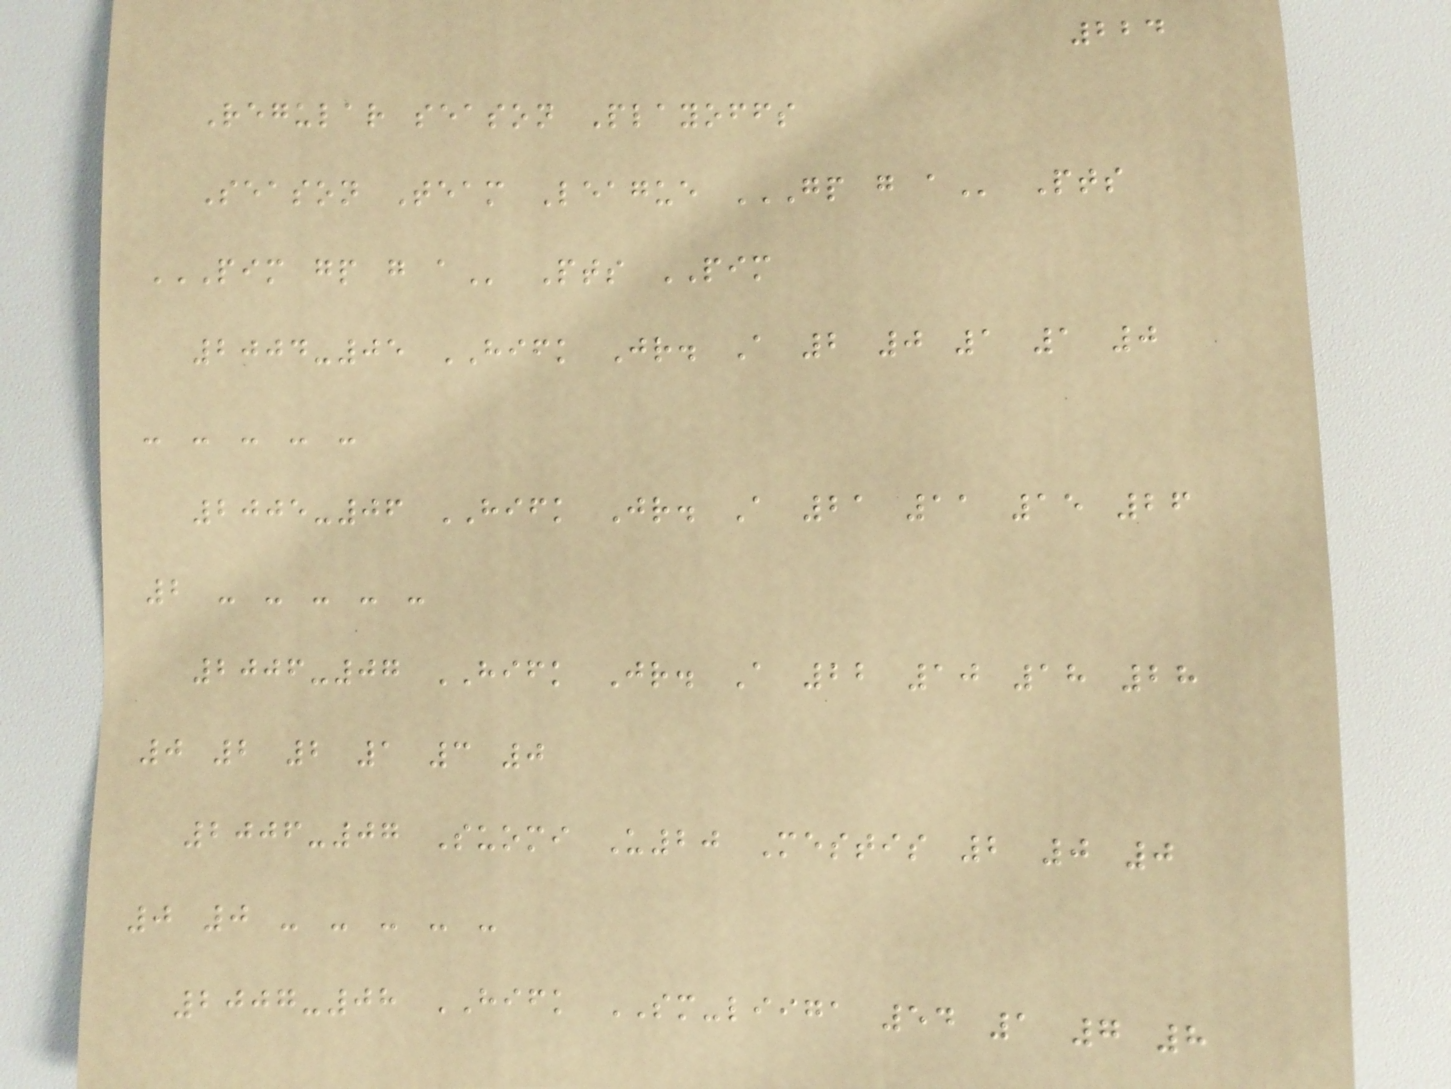224
Regular season Playoffs
Season Team League GP G A Pts
PIM GP G A Pts PIM
2004-05 HIFK Jr. A 2 0 1 1 0
- - - - -
2005-06 HIFK Jr. A 21 11 15 26
2 - - - - -
2006-07 HIFK Jr. A 22 10 18 28
0 2 2 1 3 0
2006-07 Suomi U20 Mestis 2 0 0
0 0 - - - - -
2007-08 HIFK SM-liiga 54 1 7 8
